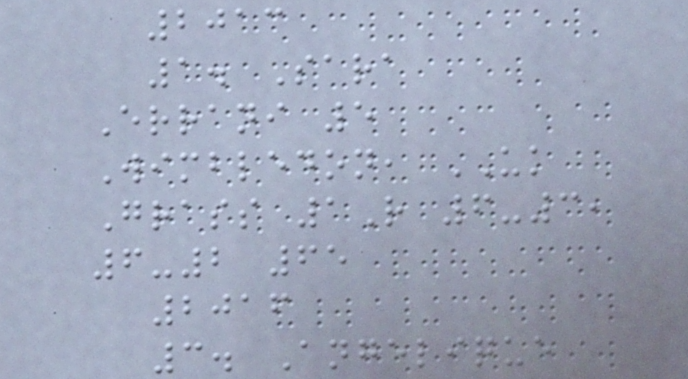2013
1. Sara
Errani 5
Wimbledon, UK
Grass 1R 6-3,
6-2 65
2016
3. Angelique
